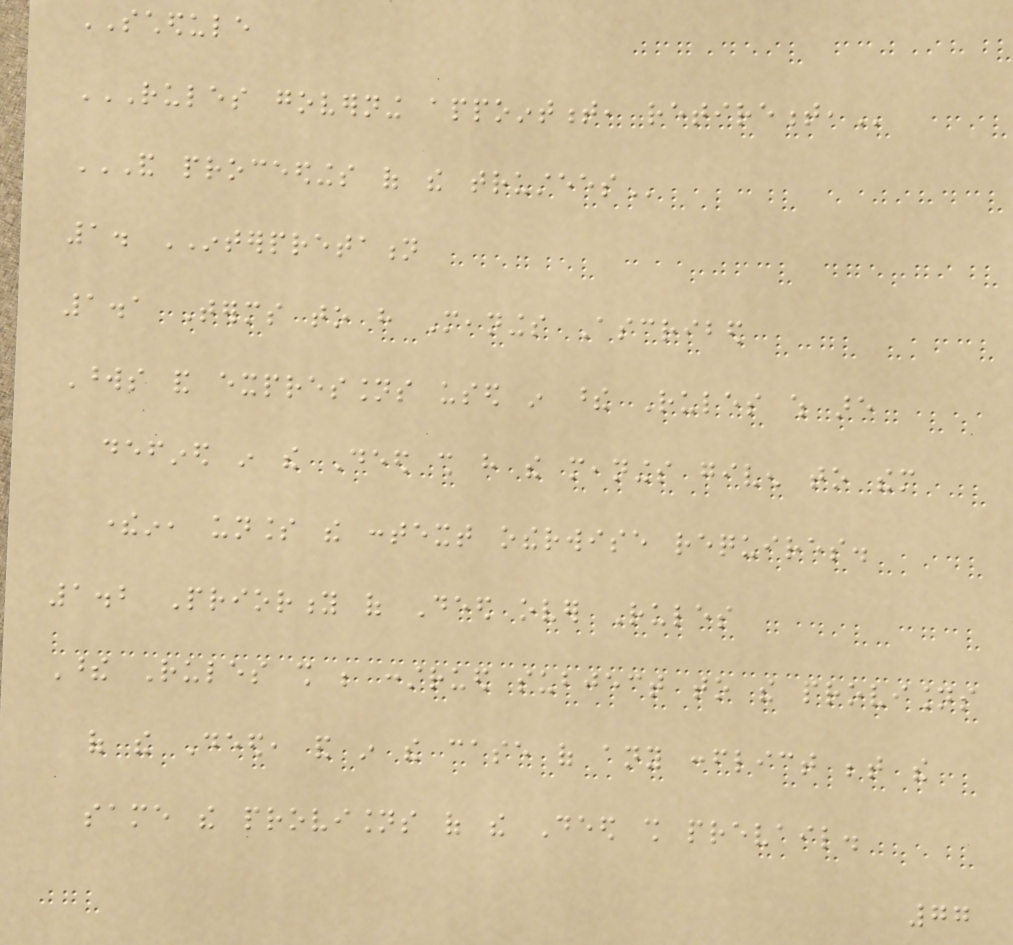SCHEDULE
RULES GOVERNING APPOINTMENT, RETIREMENT,
AND PROCEEDINGS OF THE TRUSTEES
1. INTERPRETATION
1.1 Terms to have Meanings Ascribed
Words and expressions used in these Rules which are
defined in the Deed shall have the meanings given to them
therein, unless the context otherwise requires.
1.2 Priority of Deed over Rules
These Rules shall be construed subject to the provisions
of the Deed, and in the case of any conflict between the
same the provisions of the Deed shall prevail.
77
